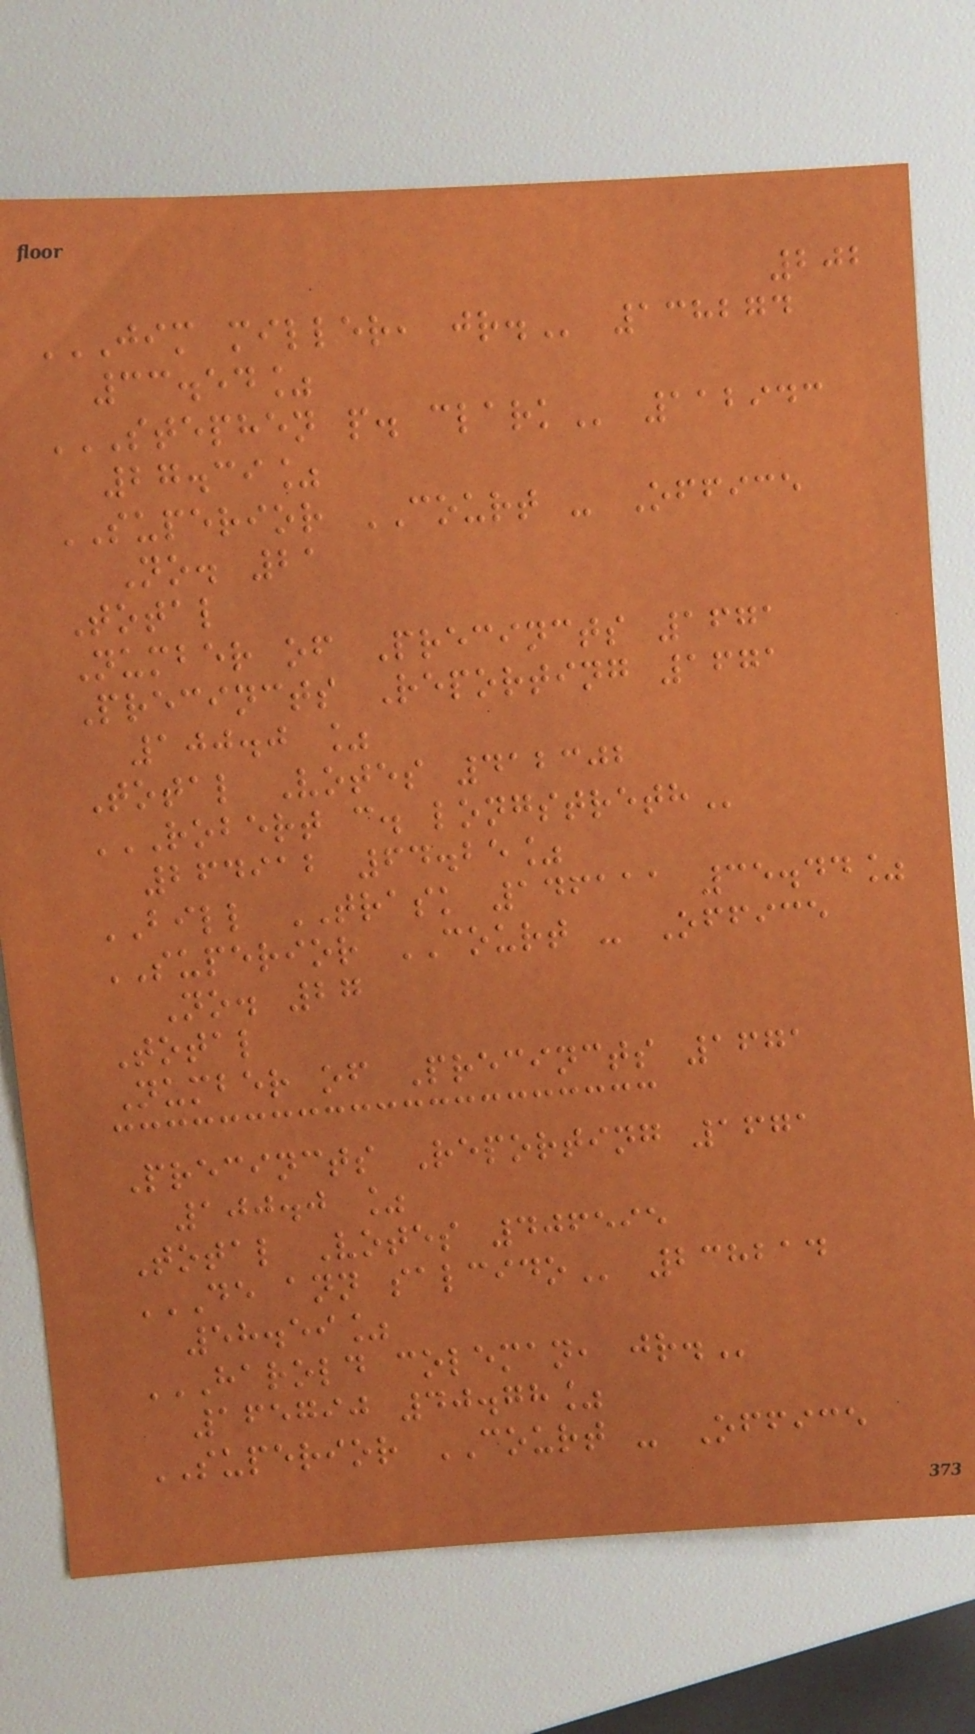202
JIM MILLER, JR. 138274
33.54%
STEPHEN P. CLARK 112943
27.39%
SUPERIOR COURT - Office
No. 21
Total
Number of Precincts 1671
Precincts Reporting 1671
100.0 %
Total Votes 412302
ROBERT C. LONGSTRETH
264912 64.25%
BILL TRASK 146111 35.44%
SUPERIOR COURT - Office
No. 27
Total
Number of Precincts 1671
Precincts Reporting 1671
100.0 %
Total Votes 406595
DE ANN SALCIDO 238214
58.59%
HAROLD COLEMAN, JR.
165790 40.78%
SUPERIOR COURT - Office
